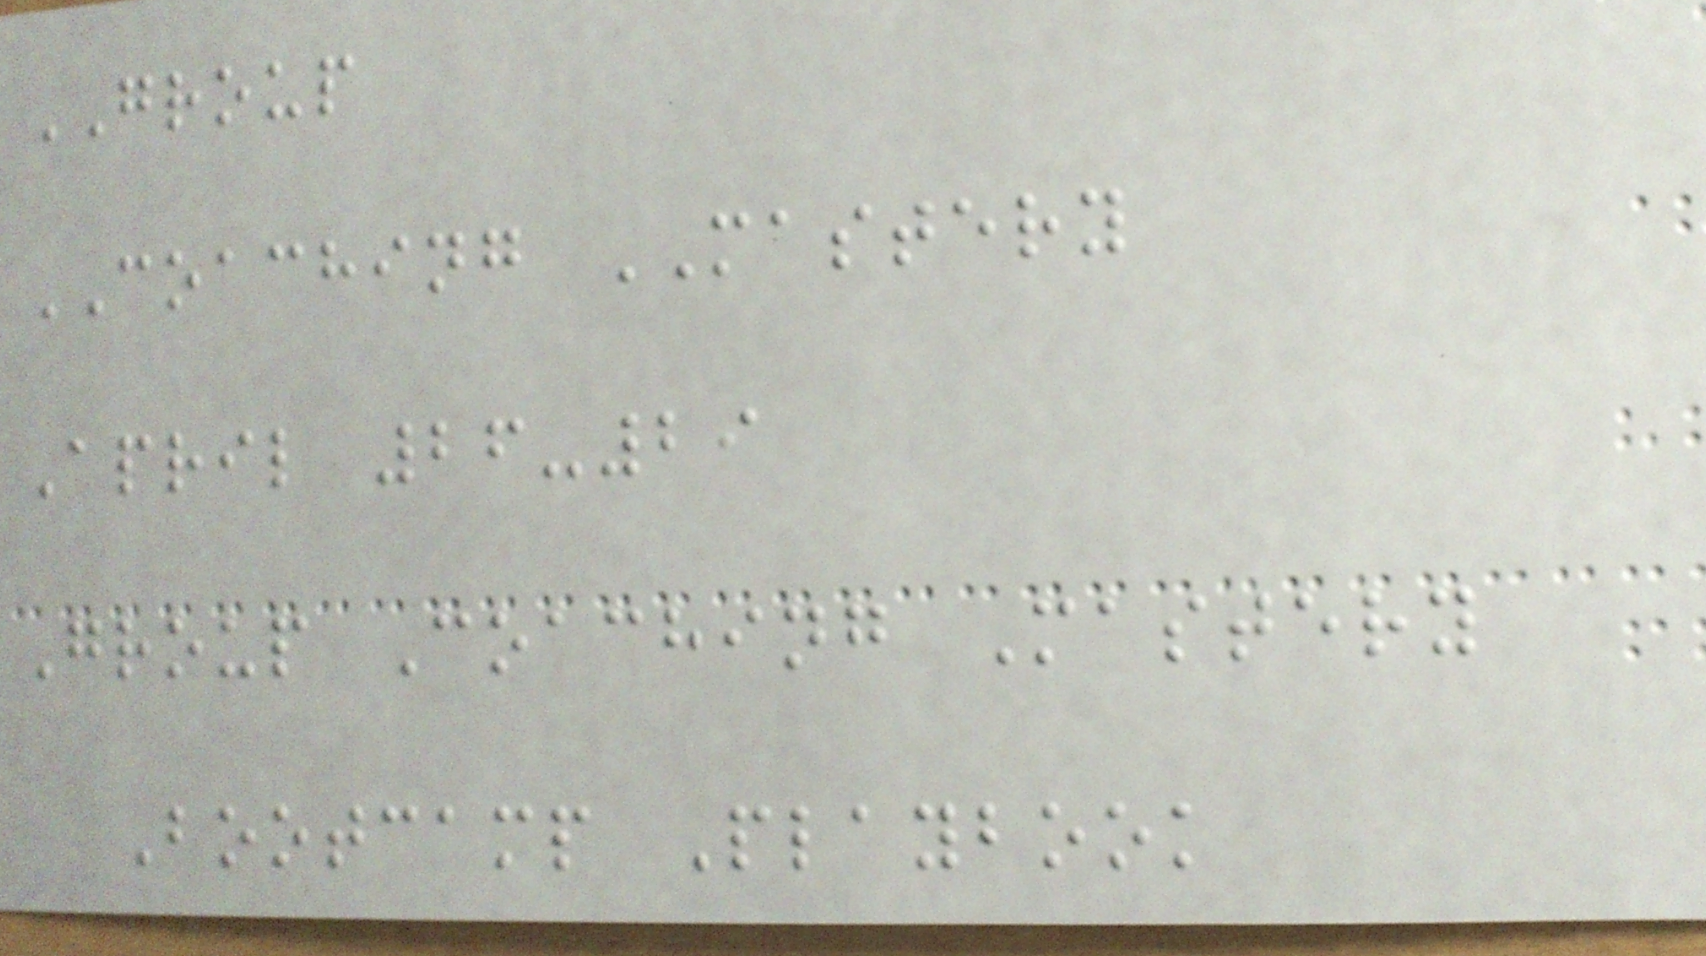GROUP
COACHING MASTERY
April 26-29
Group Coaching Mastery
Bootcamp Playbook
